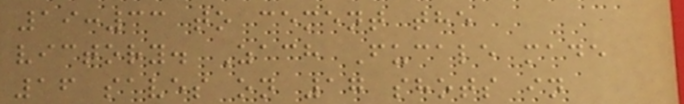19:33 to cement the
victory. Zach Fucale made
16 saves on 17 shots in
